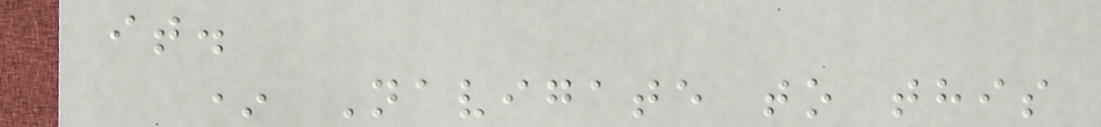it.
* Navigate to this
